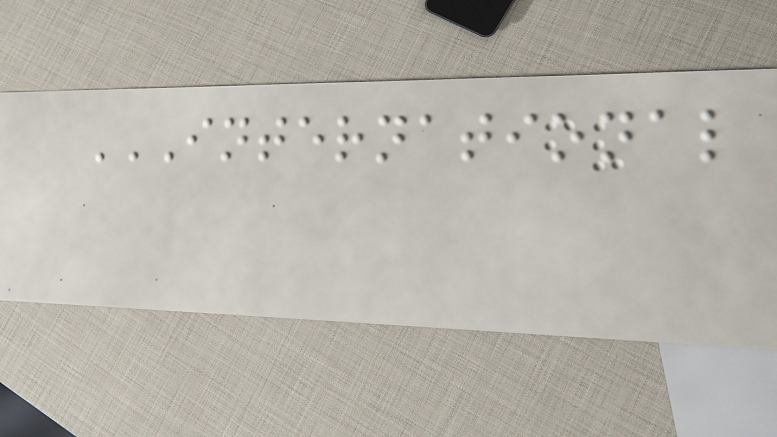INTERNATIONAL
